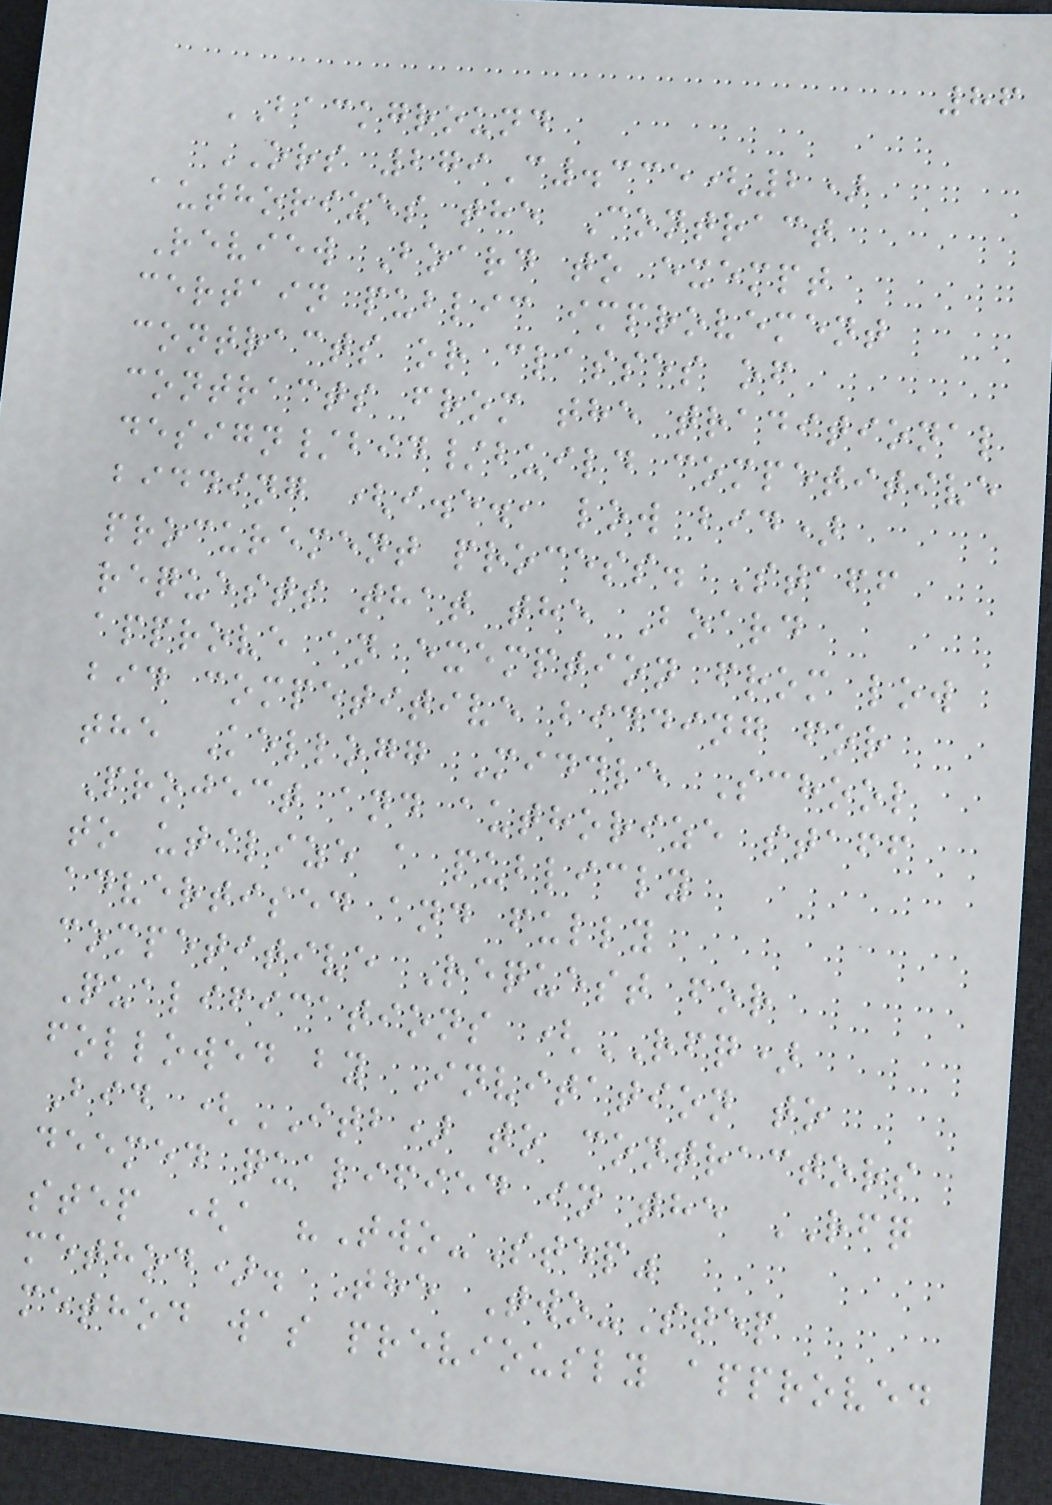86
BACKGROUND
ORS 279C.335(2)
authorizes the Contract
Review Board to exempt
certain public improvement
contracts or classes of
contracts from the traditional
design/bid/build competitive
bidding (i.e., low bid)
procurement process. Staff
requests that the Board
approve an exemption from low
bid competitive bidding for
the Kellogg Middle School
Project and authorize staff
to utilize a publicly
advertised and fully
competitive Request for
Qualifications (RFQ)
followed by Invitation to
Bid (ITB) to contractors
deemed qualified in the RFQ
step (a "Two-Step"
method). The Two-Step
method was previously approved
